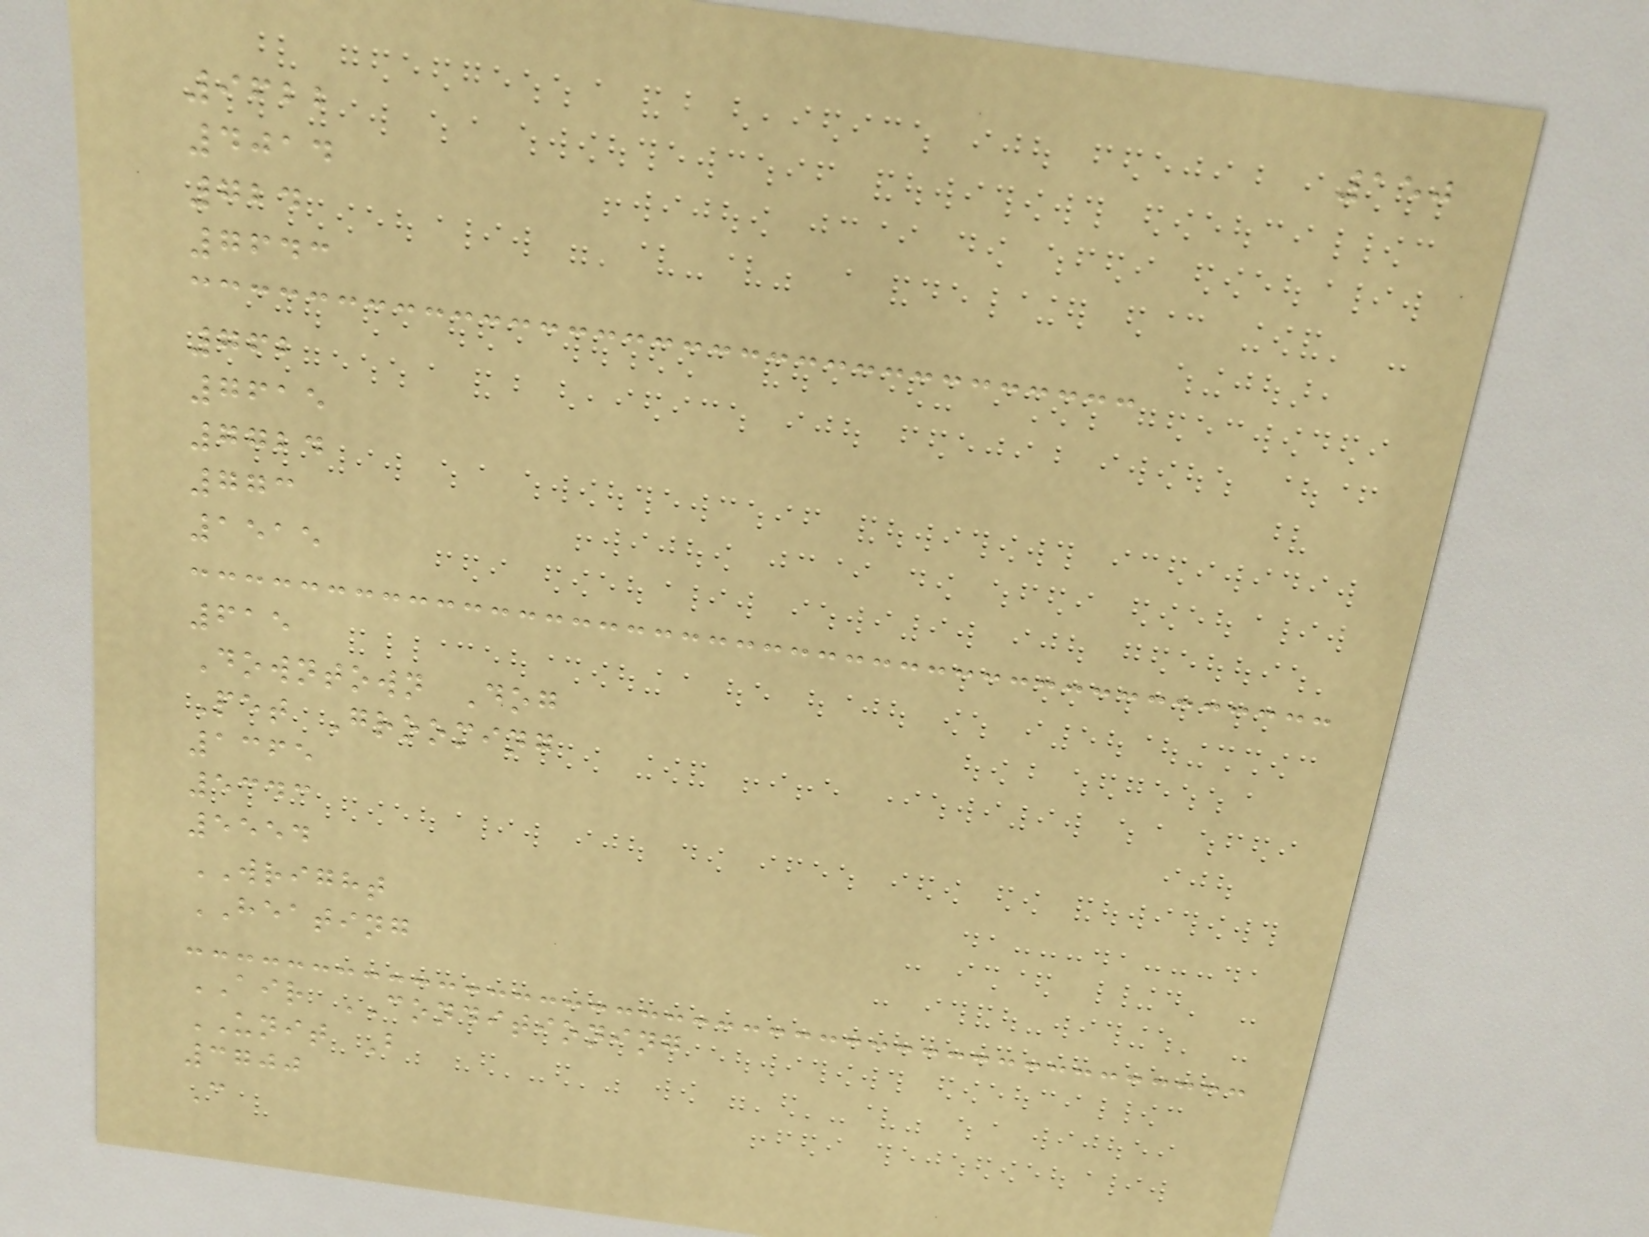150
9622
4014
724
7643
762
7615
7724
773
1515
615
Downtown Dog
Pet Grooming
1365
5343
5554
WRIGHT
HEATING
AIR CONDITIONING
UNIT B
3700
C
